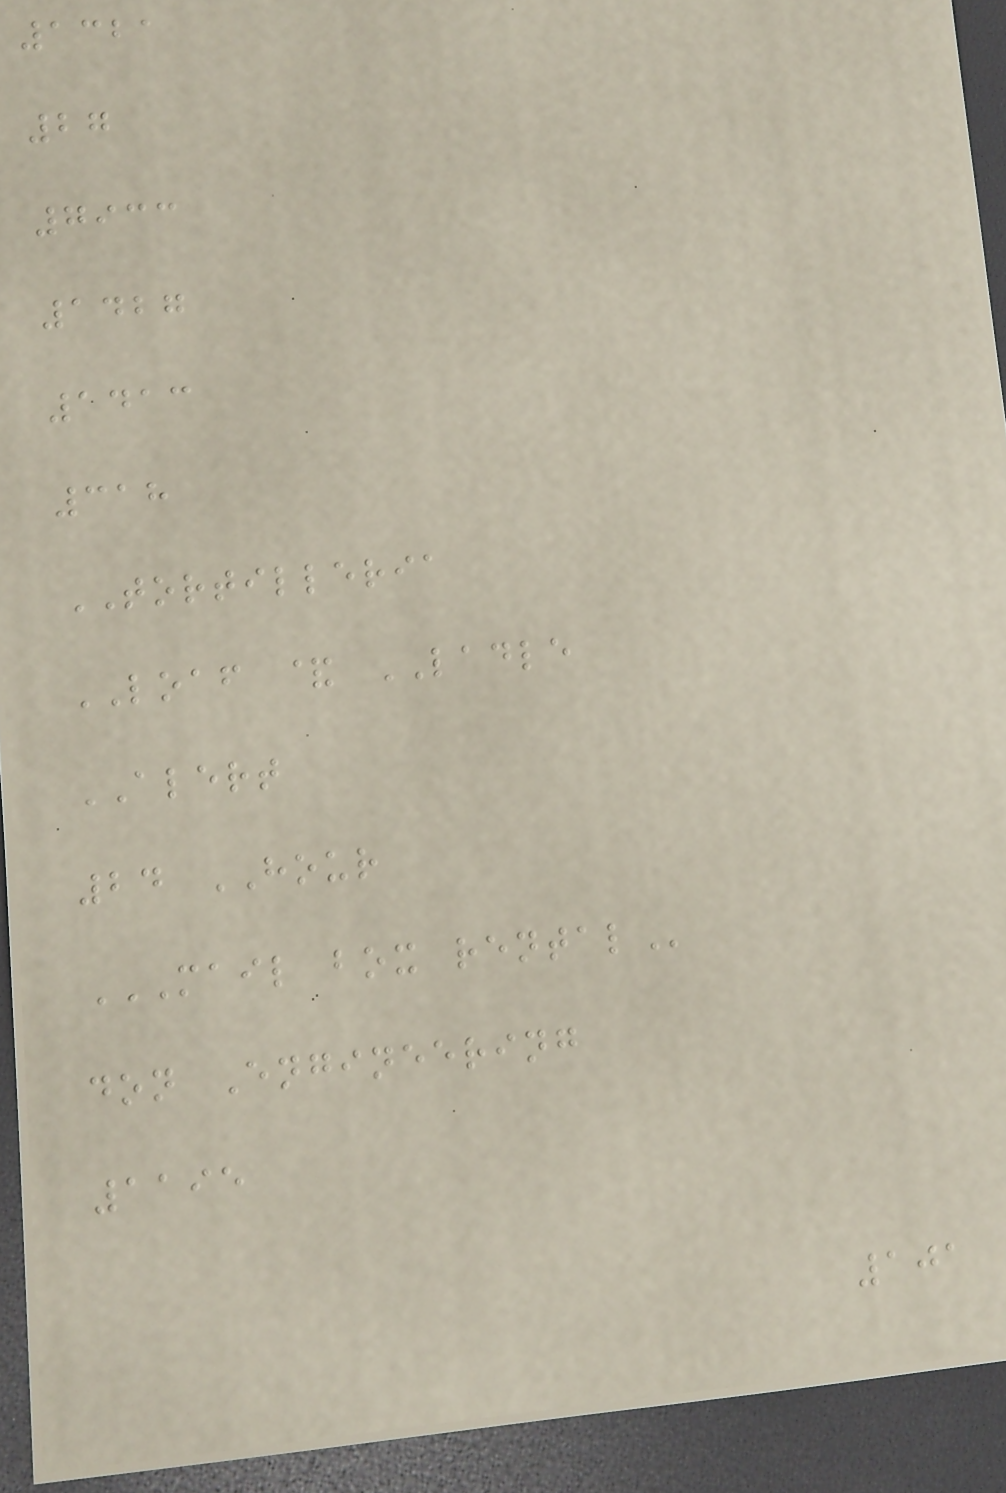1321
27
7933
1427
1413
318
TORTILLERIA
LOAF & LADLE
ALERT
24 HOUR
MAIL BOX RENTAL
don Engineering
1195
101
